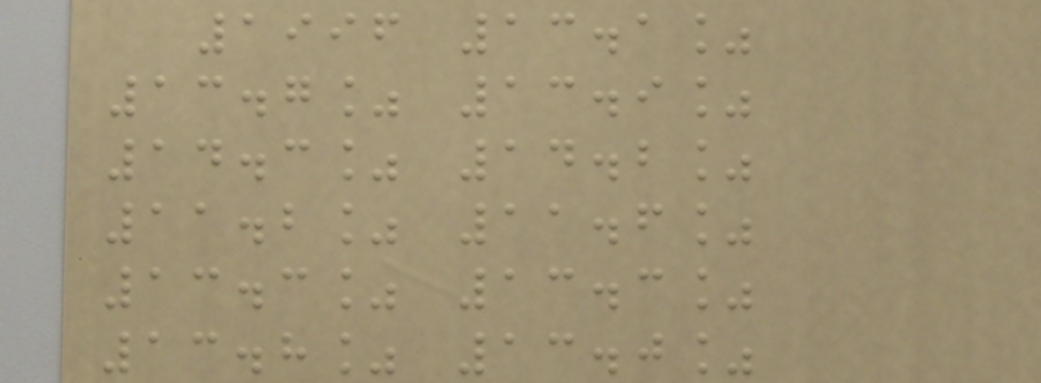1996 13.1%
13.7% 13.9%
14.3% 14.2%
11.2% 11.6%
13.3% 13.3%
13.8% 13.0%
